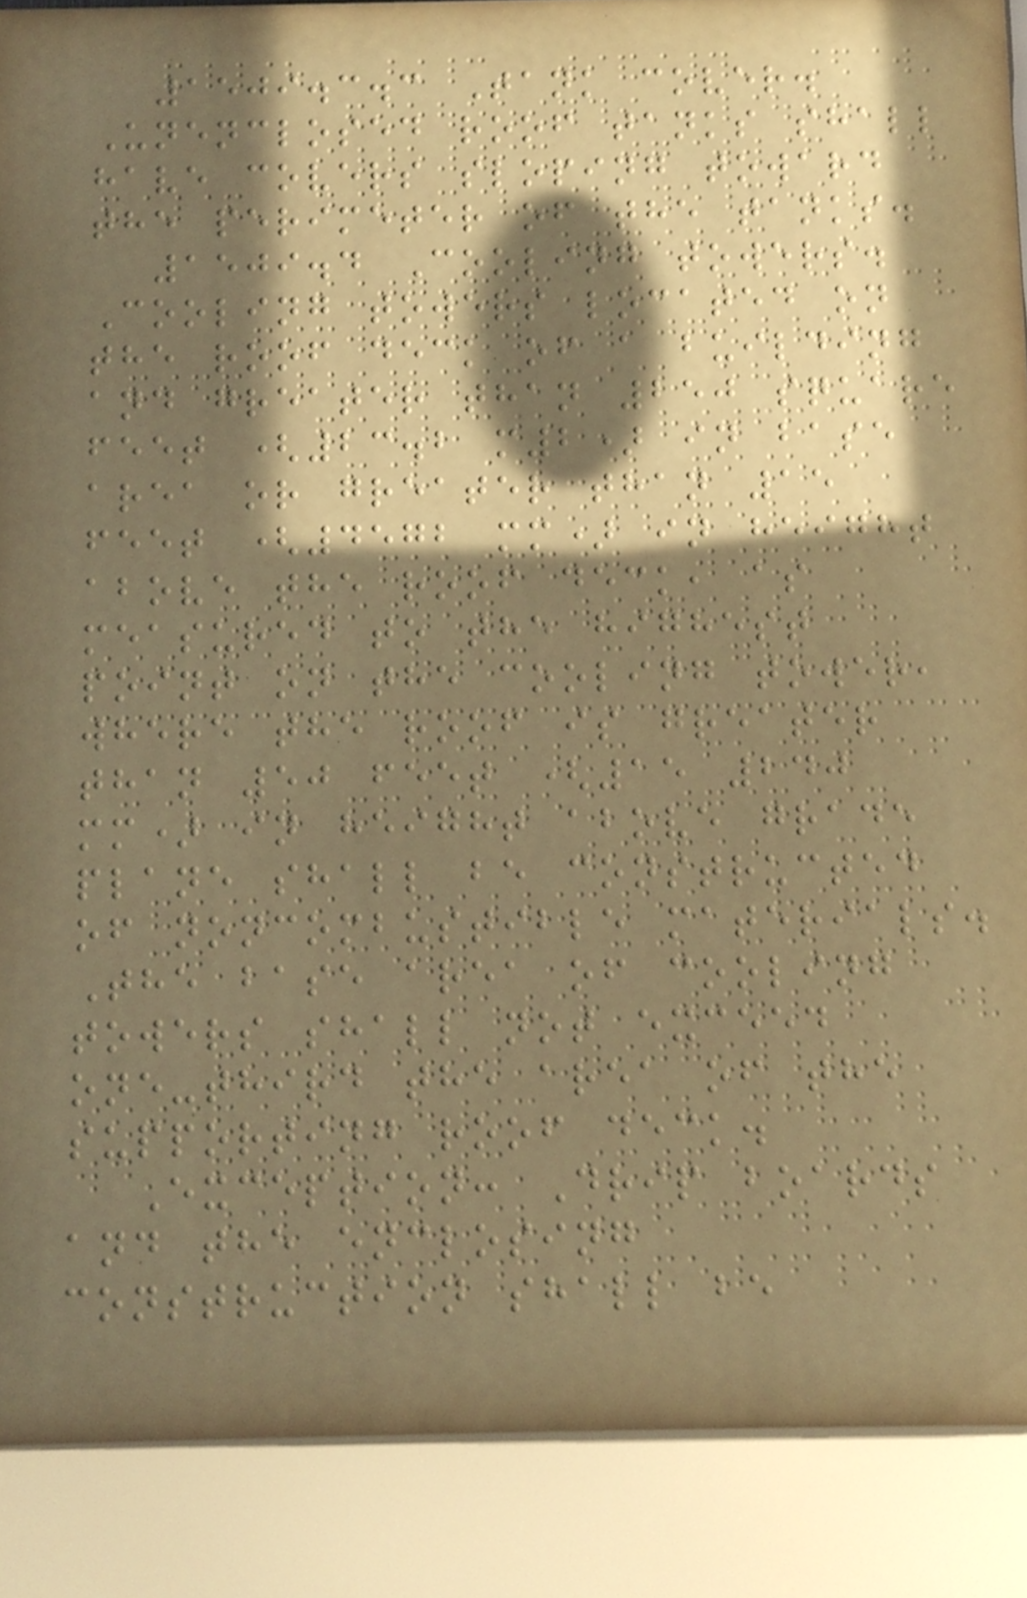1509.3.3 Tank cover.
Unenclosed roof tanks shall
have covers sloping toward
the perimeter of the tanks.
1509.4 Cooling towers.
Cooling towers located on
the roof deck of a building
and greater than 250 square
feet (23.2 m2) in base
area or greater than 15
feet (4572 mm) in height
above the roof deck, as
measured to the highest
point on the cooling tower,
where the roof is greater
than 50 feet (15 240
mm) in height above grade
plane shall be constructed
of noncombustible materials.
The base area of cooling
towers shall not exceed
one-third the area of the
supporting roof deck.
Exception: Drip boards
and the enclosing
construction shall be
